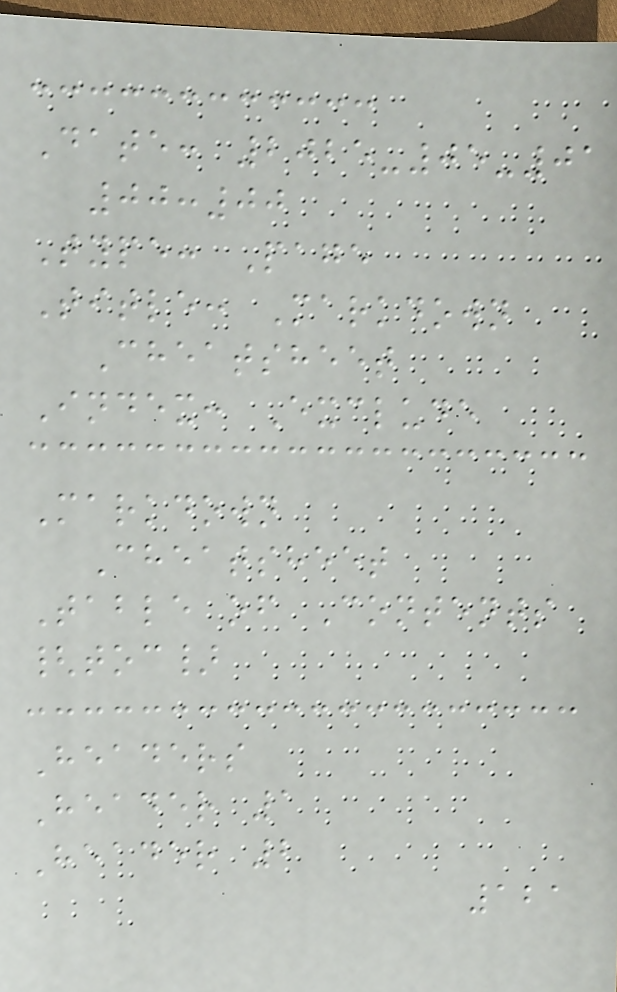Date: 2025-05-01
00:00
Type: Page
Title: Markdown
Cheatsheet
Index: Exclude
Markdown
Cheatsheet
Table of Contents
{toc}
Headers
Header 1
Header 2
121
